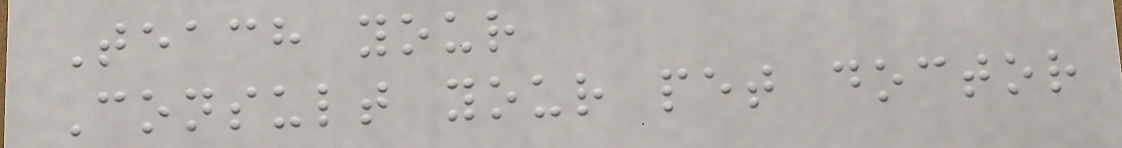Teach your
Consult your pet doctor
